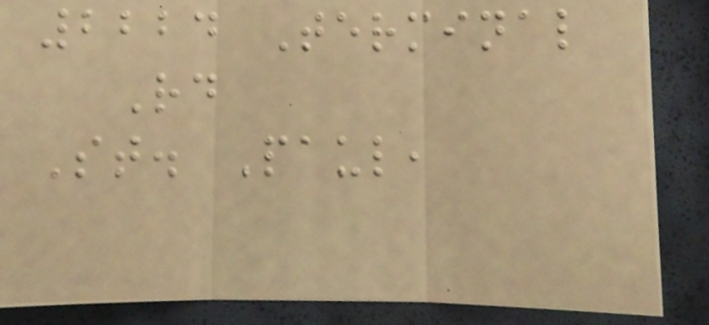2224 Terminal
Rd
St. Paul,
